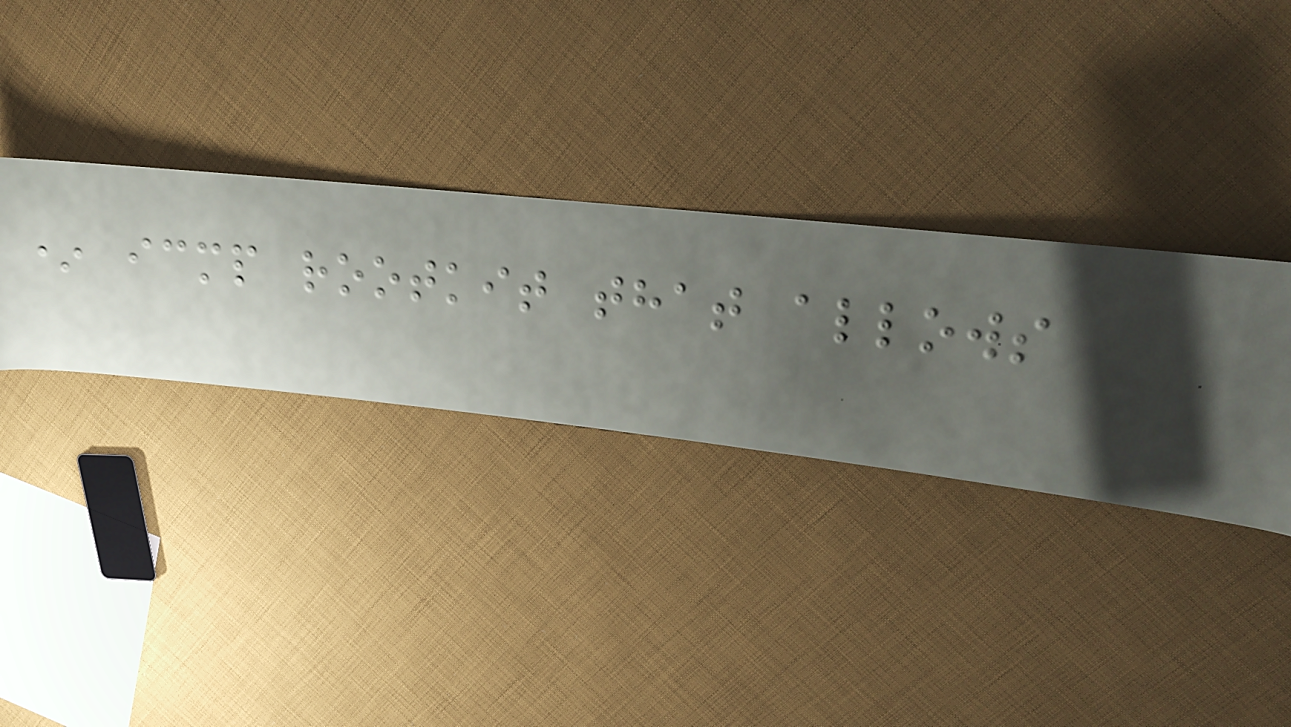* icmp rootkit that allows
